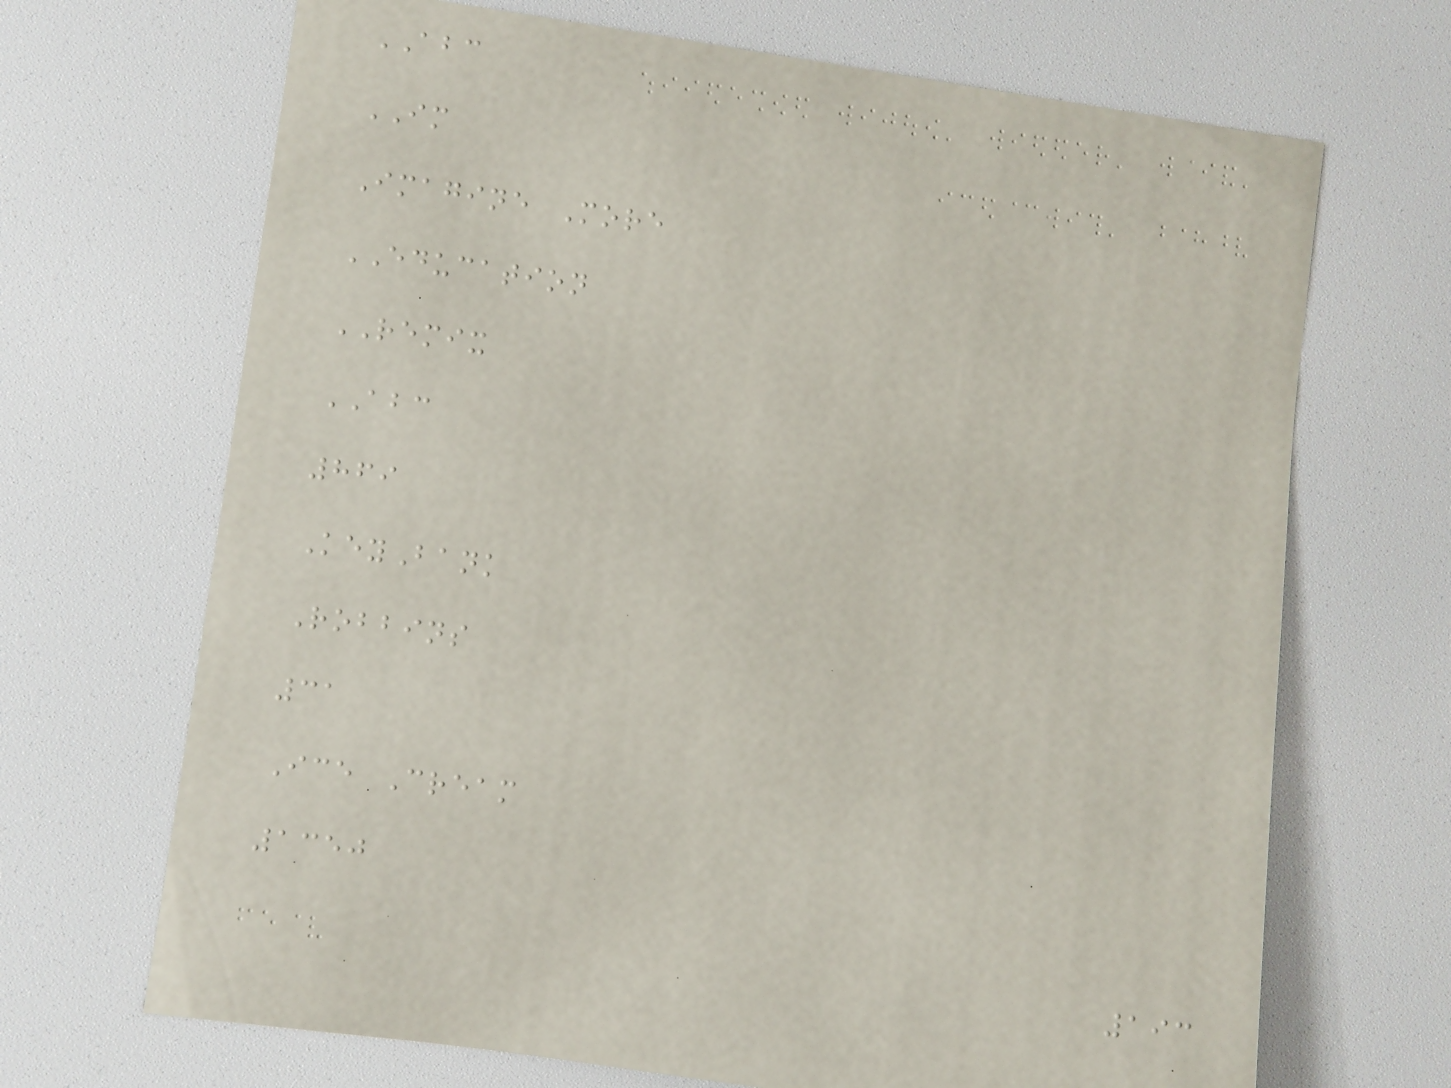ABC
IM
Imagine More
EDUCATION
REMIX
ABC
869
KeyBank
Robbins
31
Ice Cream
1350
193
